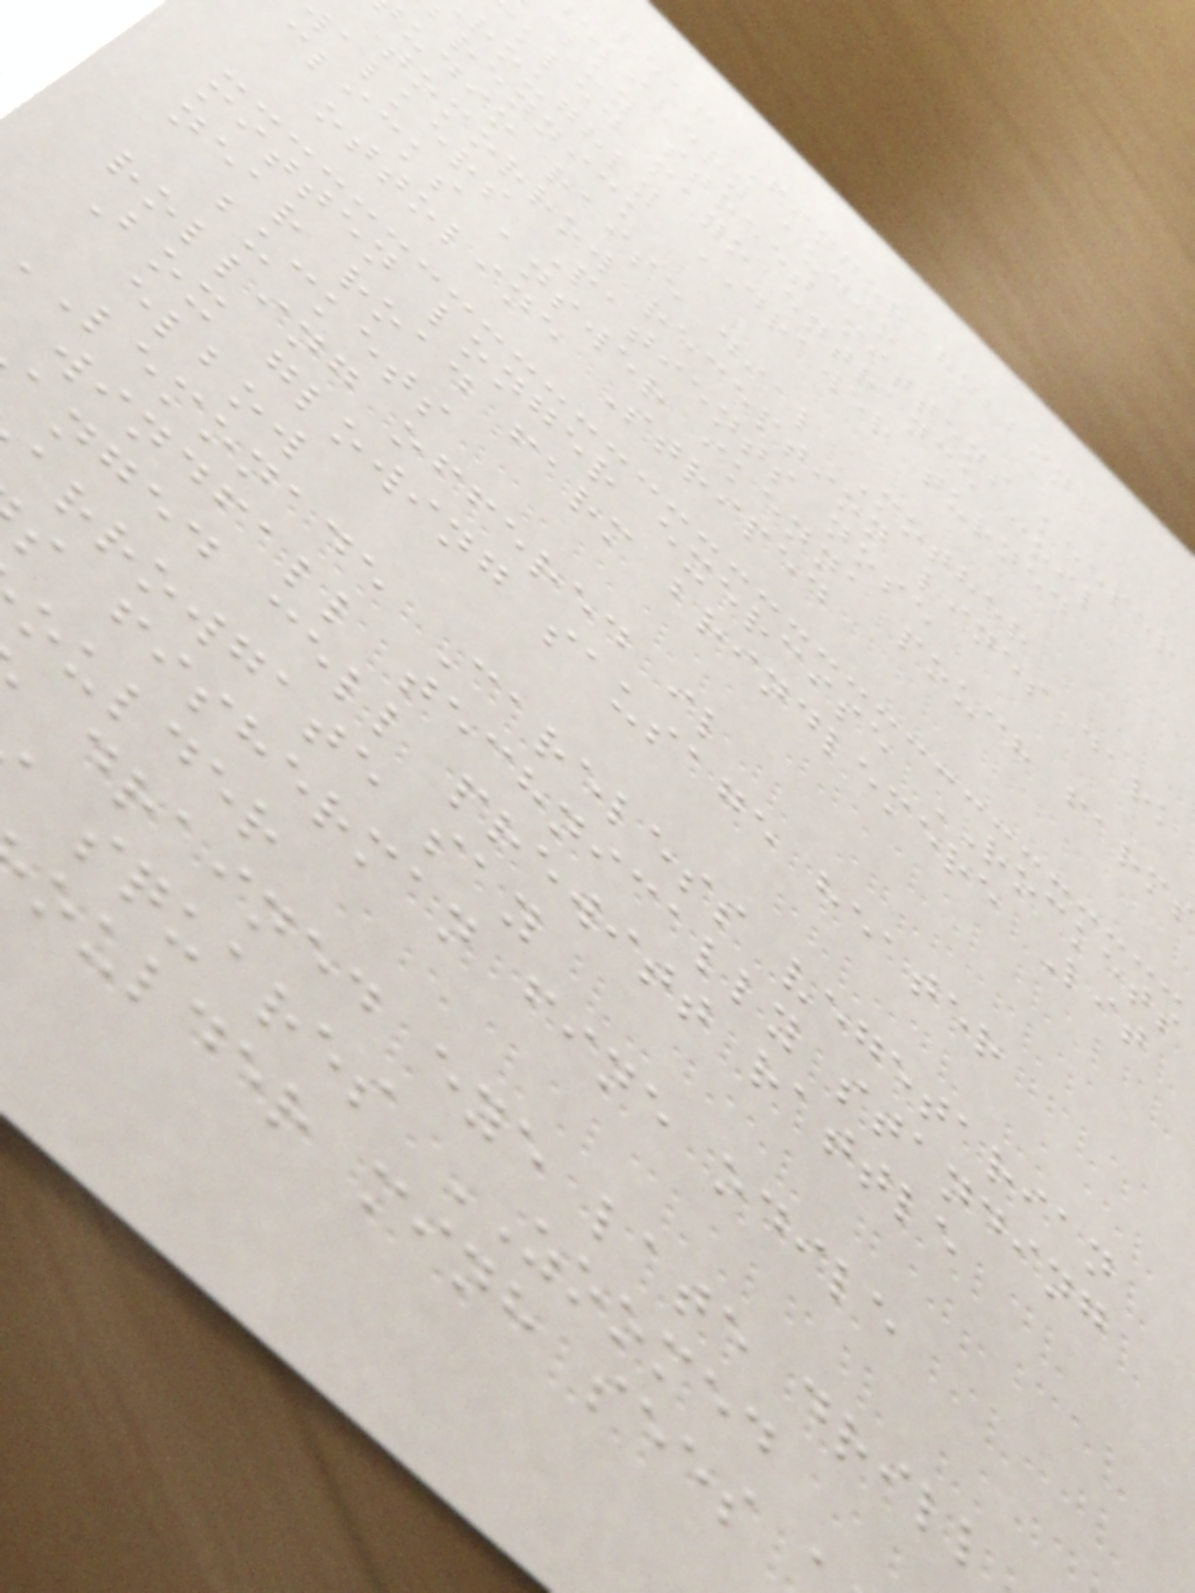leaf Finger hobbin
elivery audio
buy street mittens keeper
kled mayo entrance coil
roughly DRAWER turned
brennick
udio raise dial Mother
tomorrow reception lines dark
alkers Patients nose
clicks answer ikenna pouch farm
ottoline Striped
mitten longer exercise ROCKETS
near road farm brindlemere Lit
buckets
rolling offered il
Box glowing sausage heater
elbow
lemonade Careless vegetarian
windfall technically standing
anged cell prewitt rattle
arrowgate say
s fisherman fine odile
oulder
drained eye late drill
squares ZOOMED
oulder minh sees
